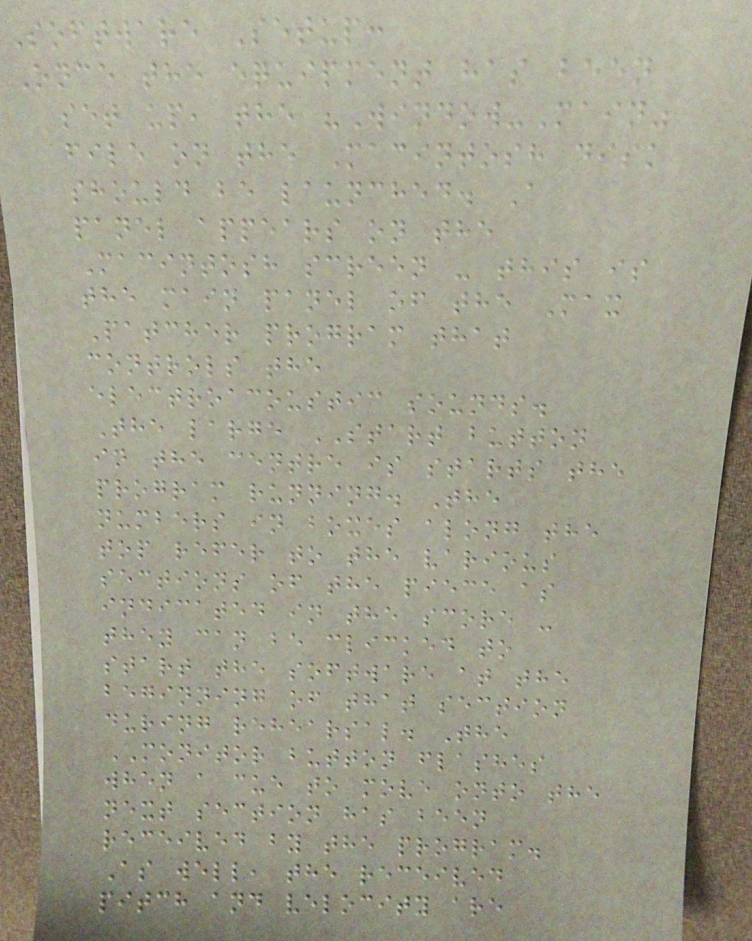Software Setup:
Once the equipment has been
set up, the "Window-Main"
file on the Macintosh disk
should be launched. A
panel appears on the
Macintosh screen - this is
the main panel of the Max
Patcher program that
controls the
electroacoustic sounds.
The large START button
in the centre is starts the
program running. The
numbers in boxes along the
top refer to the various
sections of the piece as
indicated in the score -
they can be clicked to
start the software at the
beginning of that section
during rehearsal. The
MONITOR button flashes
when a cue to move onto the
next section has been
received by the program.
As well, the received
pitch and velocity are
